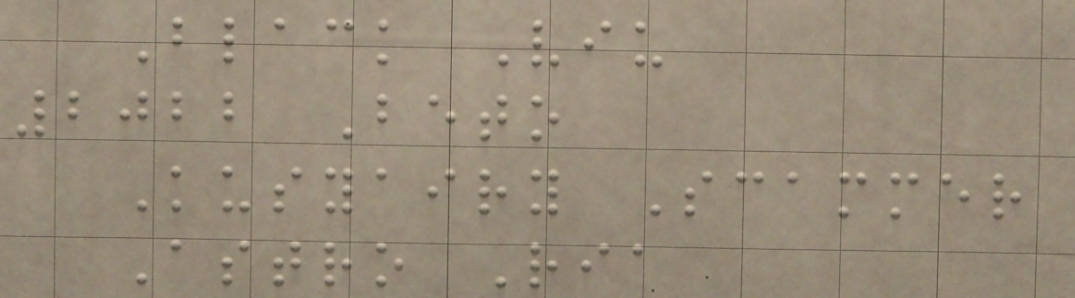Black Viu
2022 Beto
Kusyairy Scammer
Astro Ria
